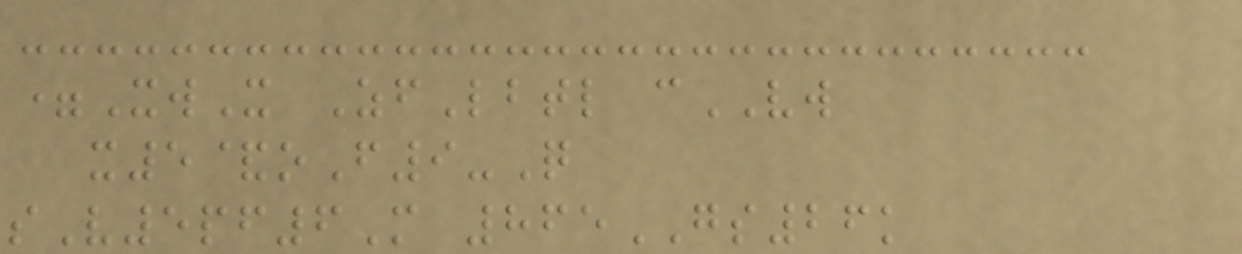=XwX ZfLbtl cVW
x5&oF9-Q
sV5pf6M 865GS26k
